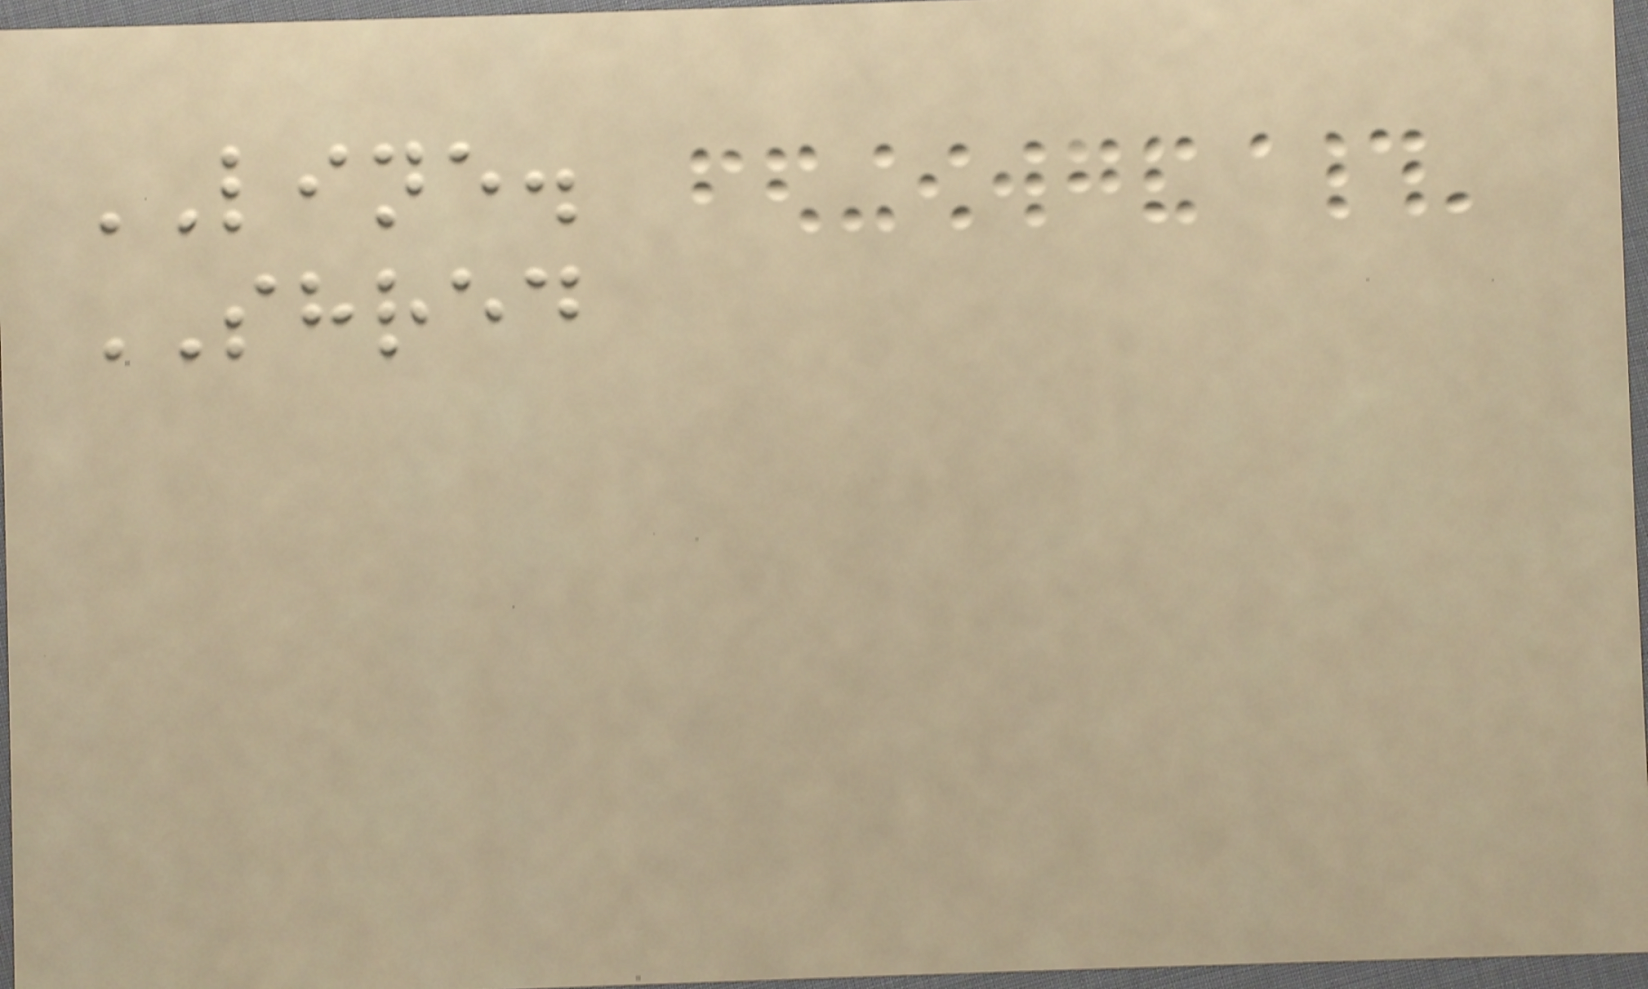LINE.
SHRED
